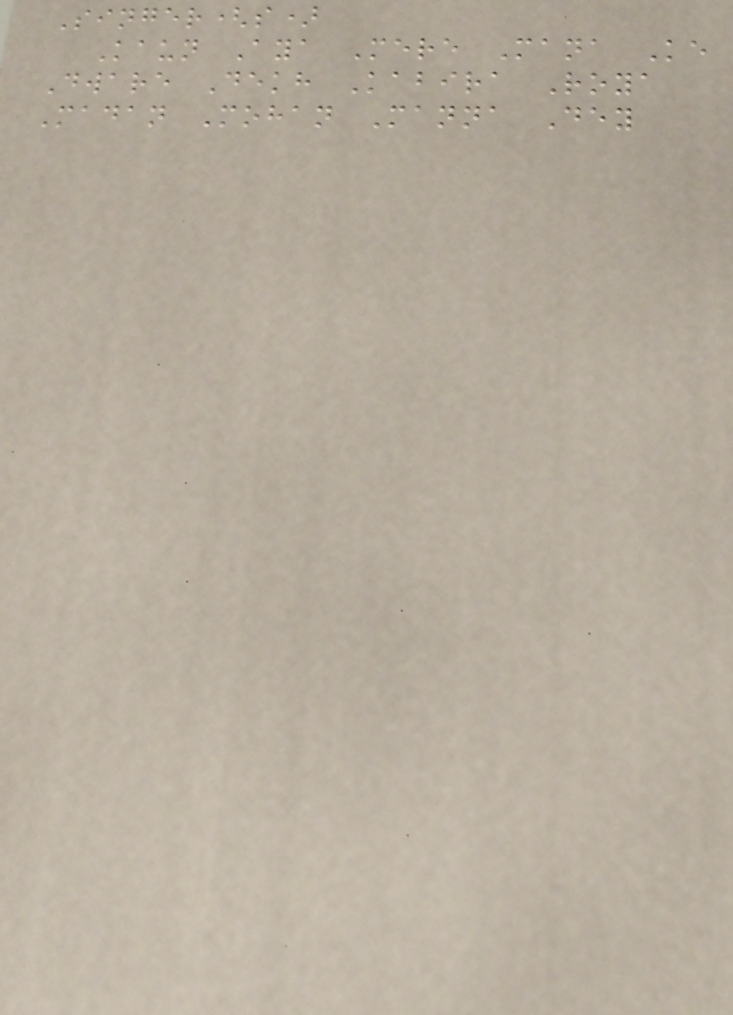Singer(s)
Kaun Aya Mere Mana Ke
Dware Dekh Kabira Roya
Madan Mohan Manna Dey
